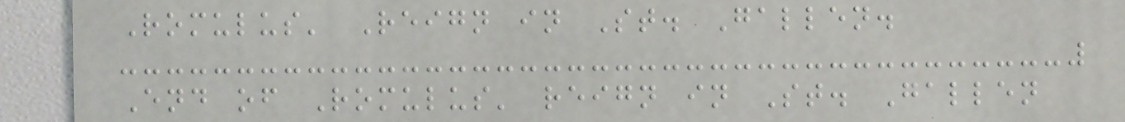Romulus' Reign in St. Gallen.
End of Romulus' reign in St. Gallen
